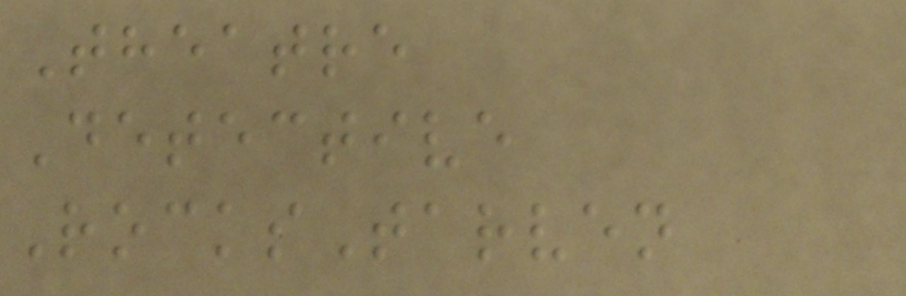Theatre
Detective
RocksTarven
